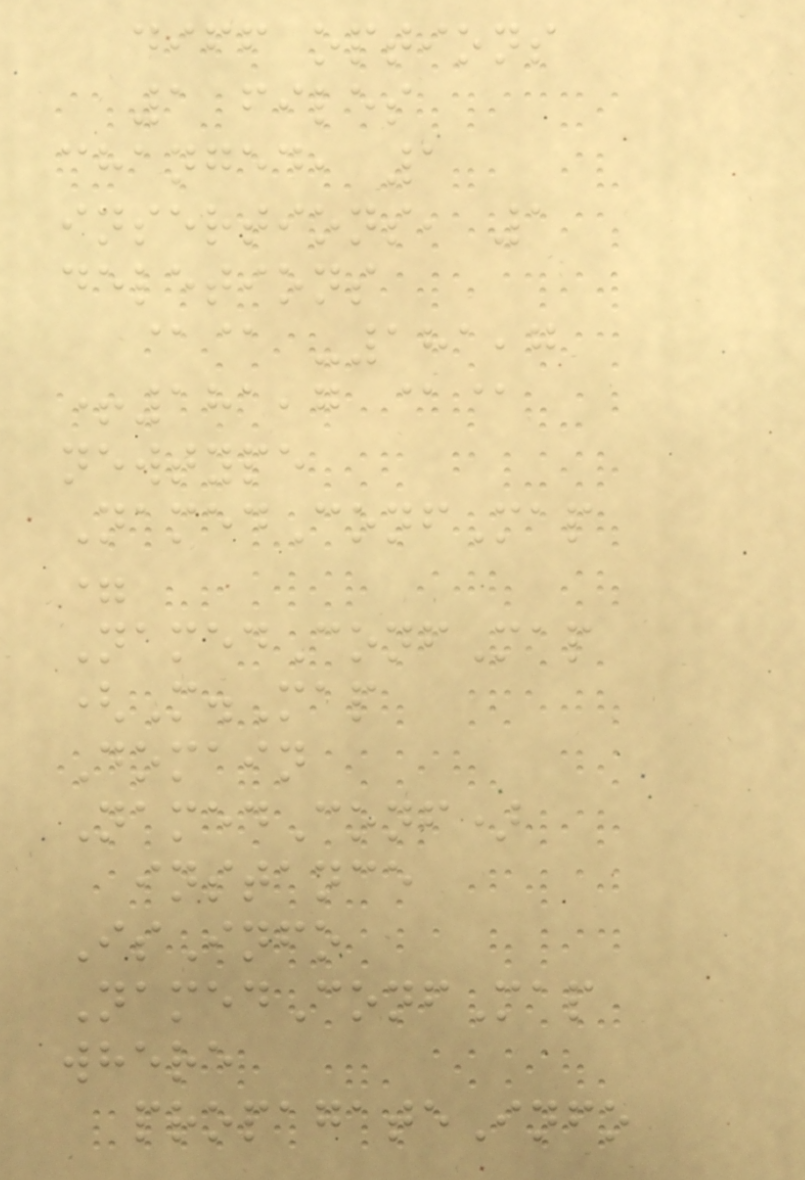diff options
1 files
changed, 1
insertions, 1
deletions
@@ -181,7
+181,7 @@
newtype
NamedConfMap
=
NamedConfMap
(M.Map
Domain
NamedConf)
instance
IsInfo
NamedConfMap
where
propagateInfo
